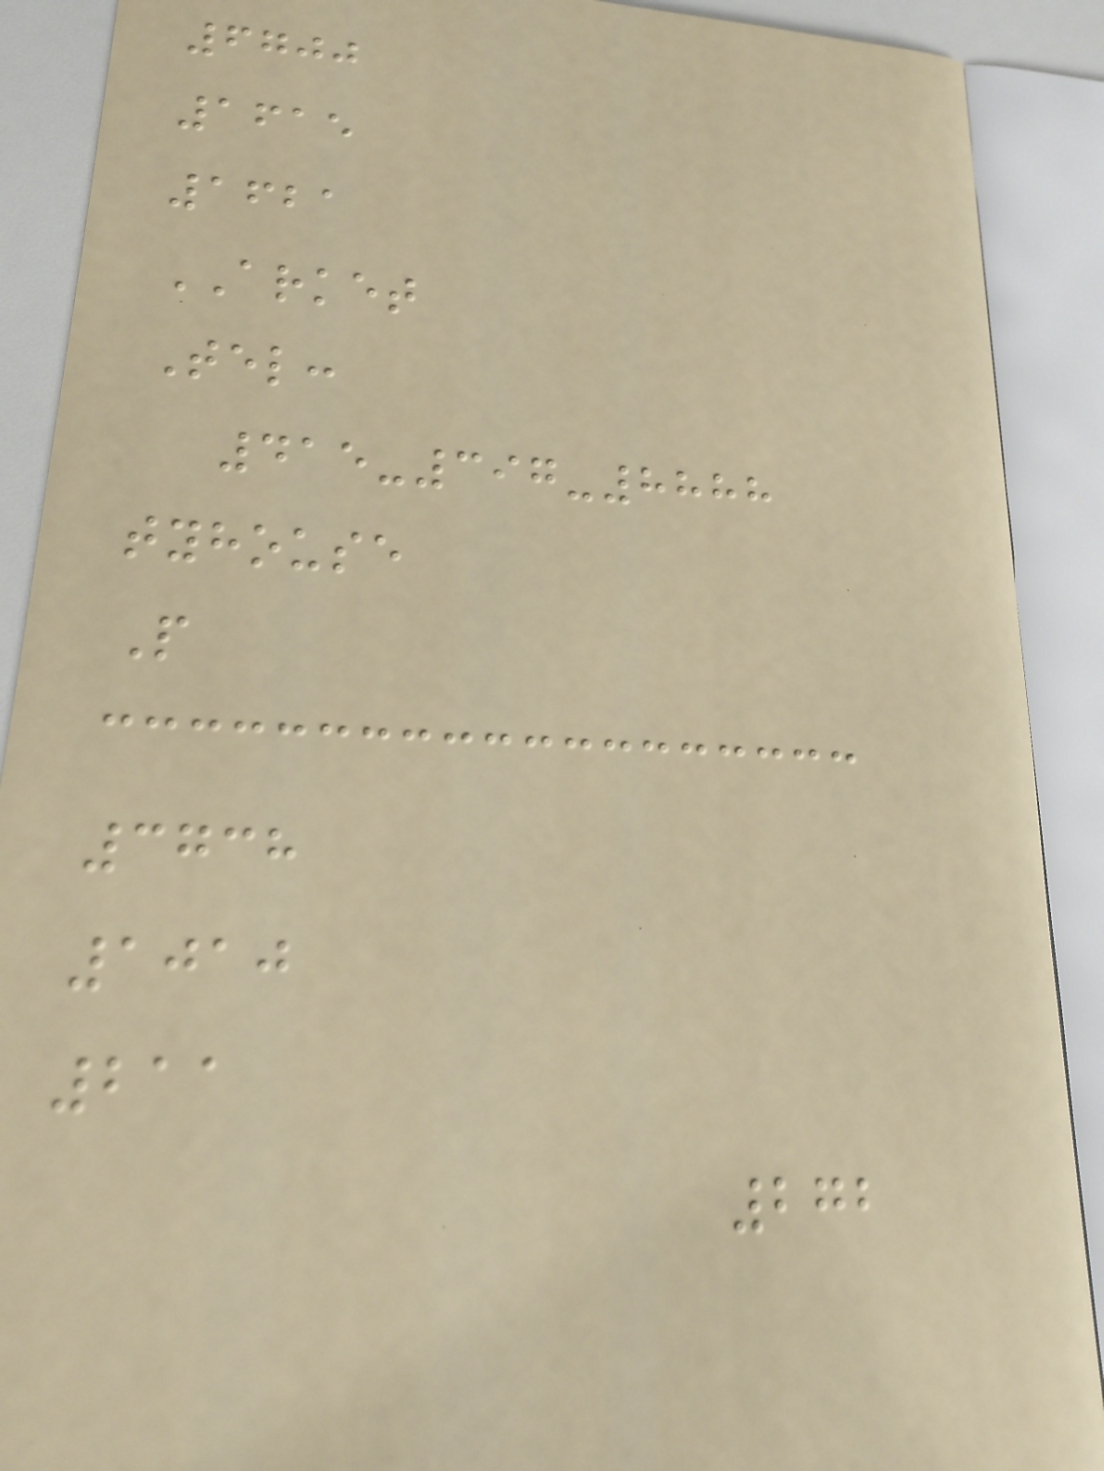6700
1615
1621
ARKET
Tel:
415-397-8888
tyhouse
P
3738
1010
211
272
